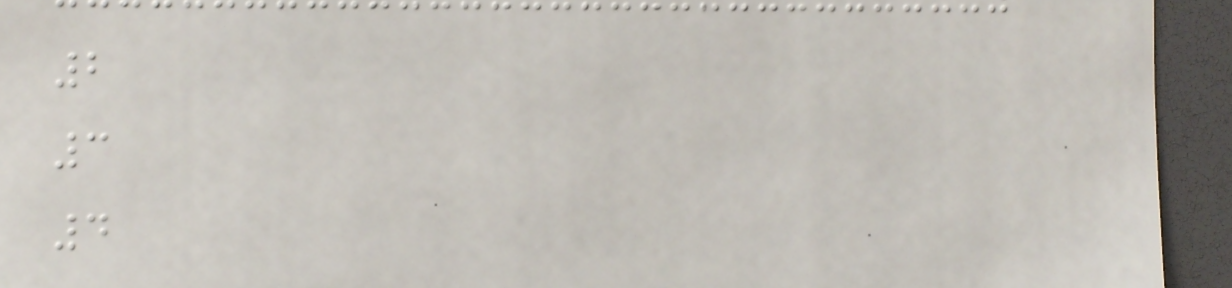2
3
4
